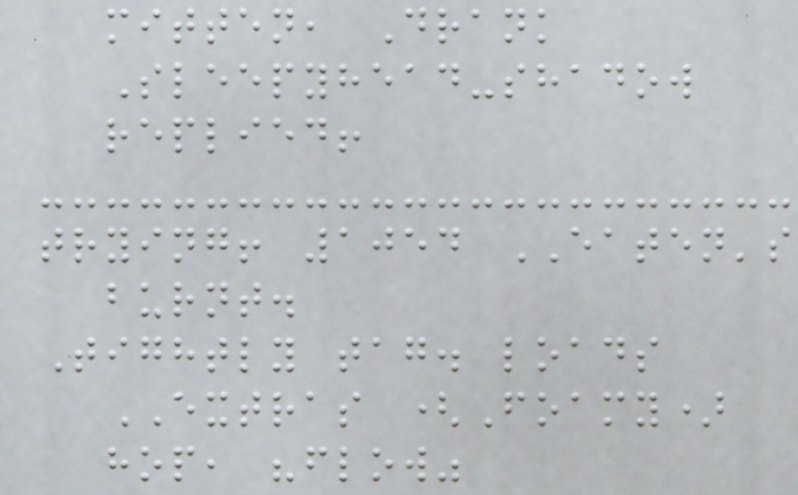mitten, Drank
Sleepyhead-shadow
replied!
trying! 1054 EATEN's
burnt.
Tightly tag. loads
EXTRAS (Foamy)
hop, "flow"
